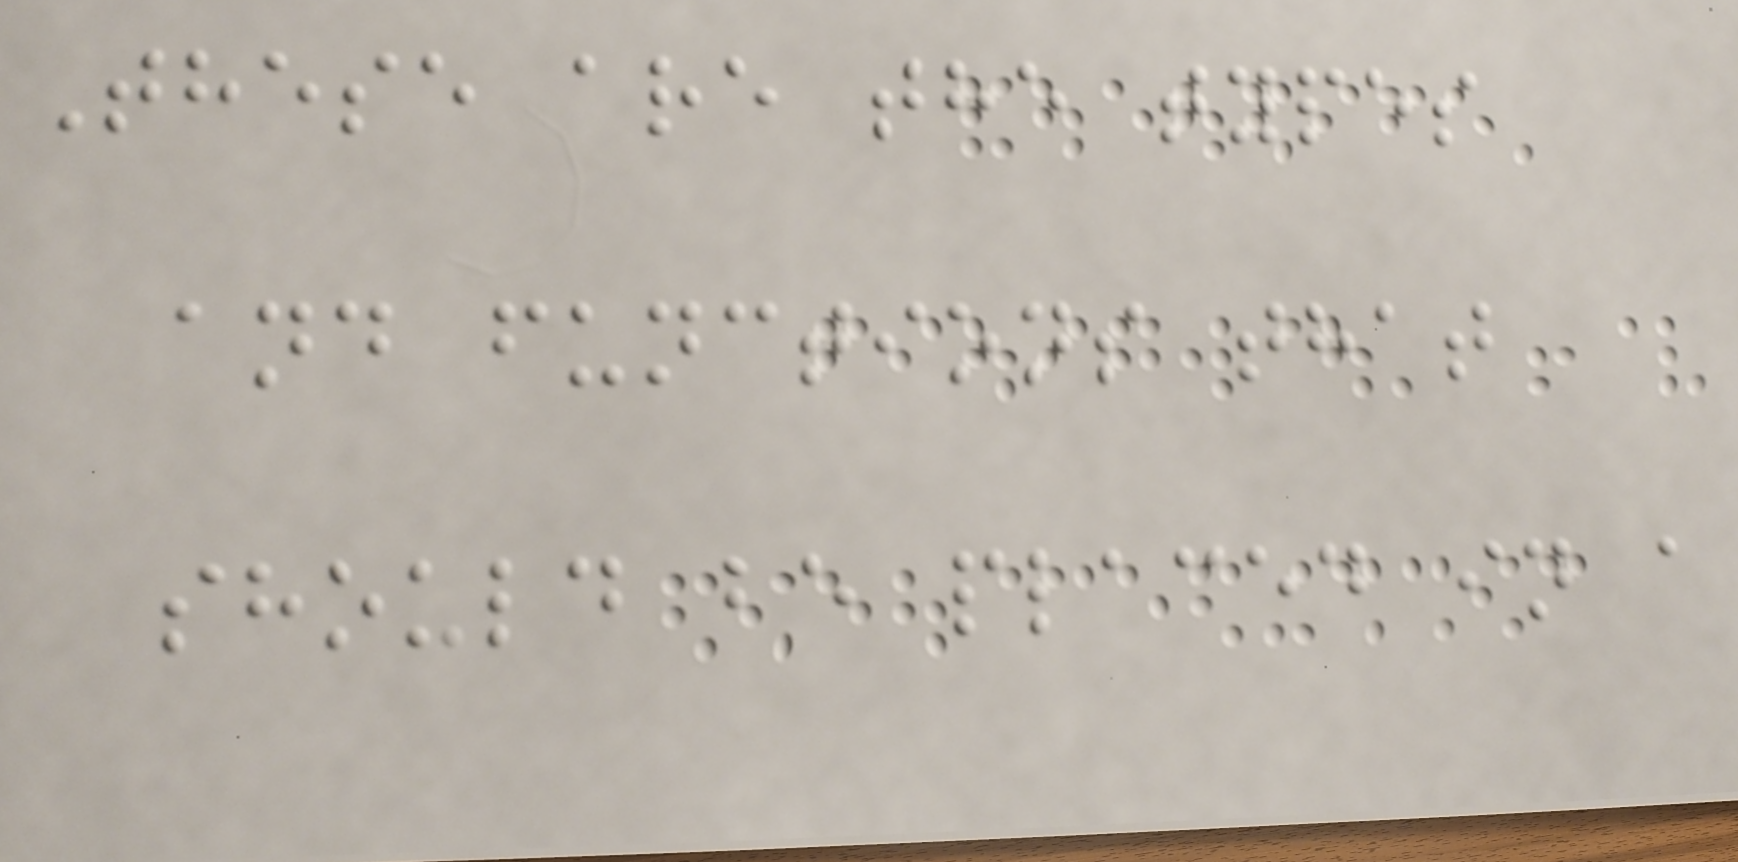These are the types
and functions that
should be placed in a
